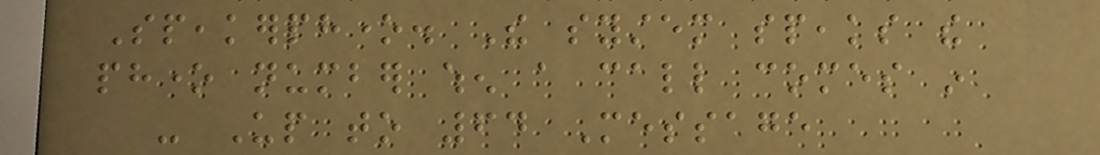Speakerphone. The system speaks the
phone number when a call comes in
- Up to 64 Message
